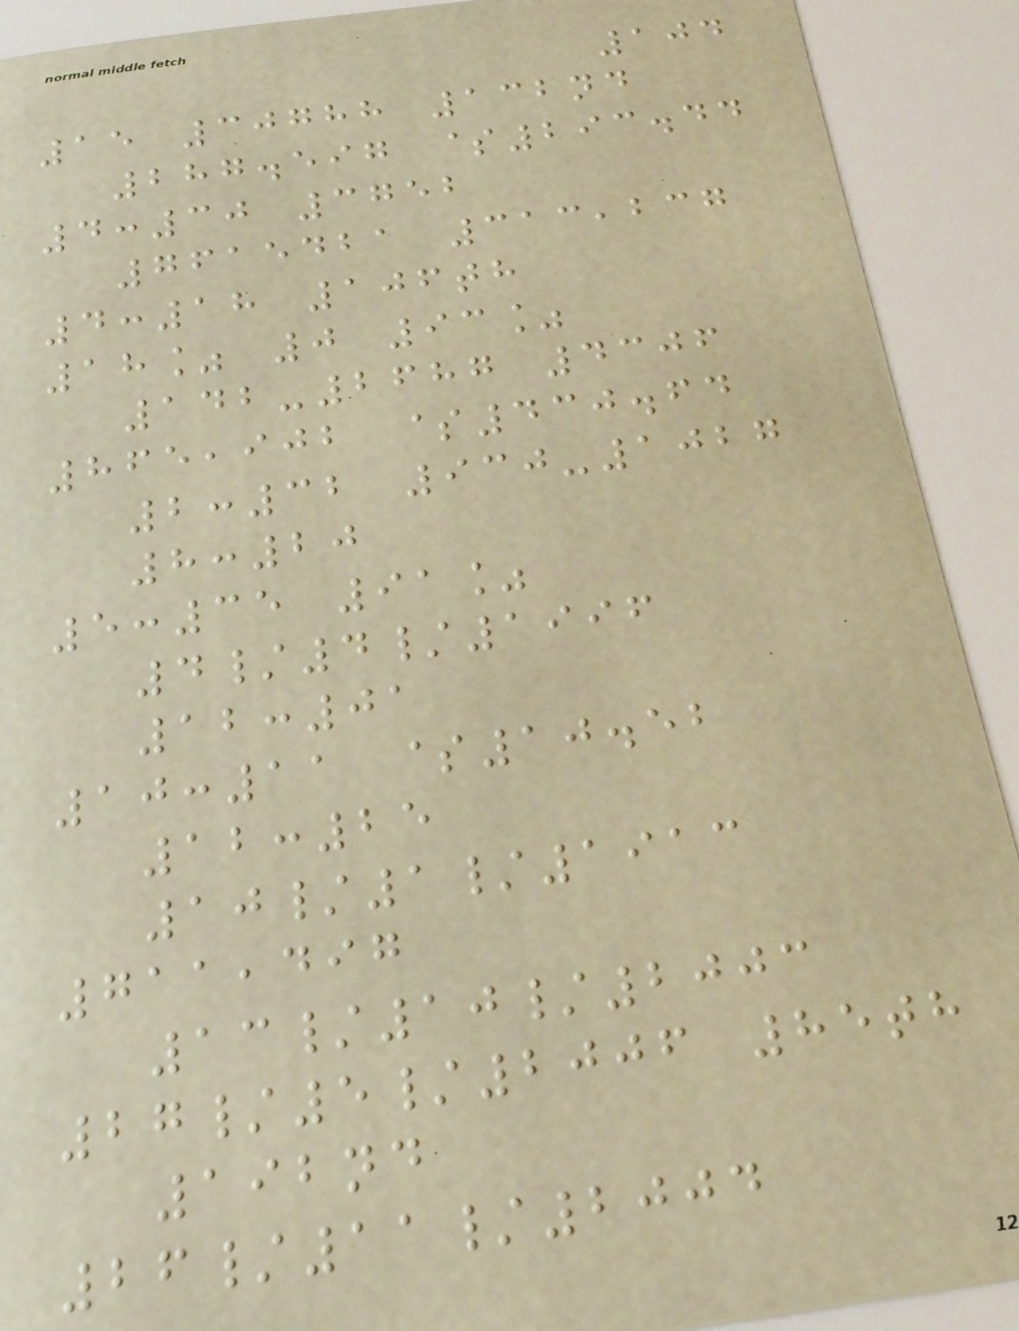104
15 30788 132nd
287.597 $293.44
4:30 3752
7615421 313,237
4:18 106th
18% 0 93%
142-2687 4306
865,902 $430.64
2:32 930-1027
8:20
5:35 91%
4/4/1996
12:01
10:11 $10.52
12:25
10/1/1913
711,497
13/10/2003
27/5/2006 85th
192nd
26/11/2004
